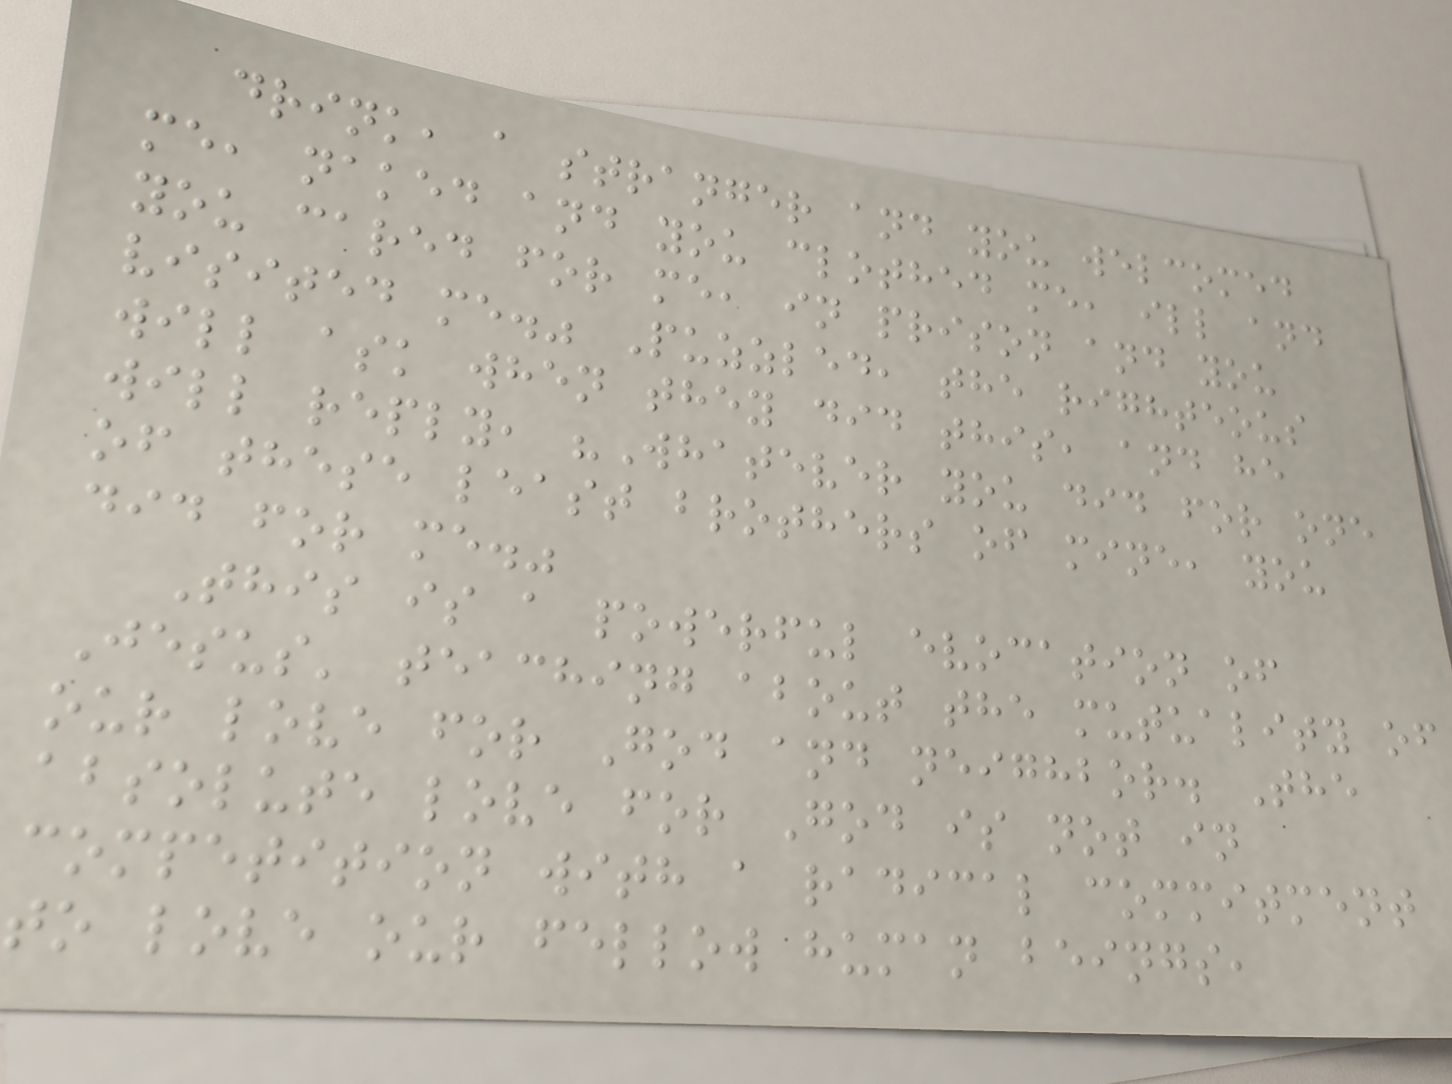drink, a stranger and you welcomed
me, naked and you clothed me, ill and
you cared for me, in prison and you
visited me." Puzzled, the righteous
will ask when they did this, and he
will reply, "Whatever you did for one
of these least brothers of mine, you
did for me."
This is a powerful evocation of
Jesus' teaching about the mutuality of
our love for God and neighbor. The
absolute love for God is not in
competition with a radical commitment
to love our fellow human beings,
